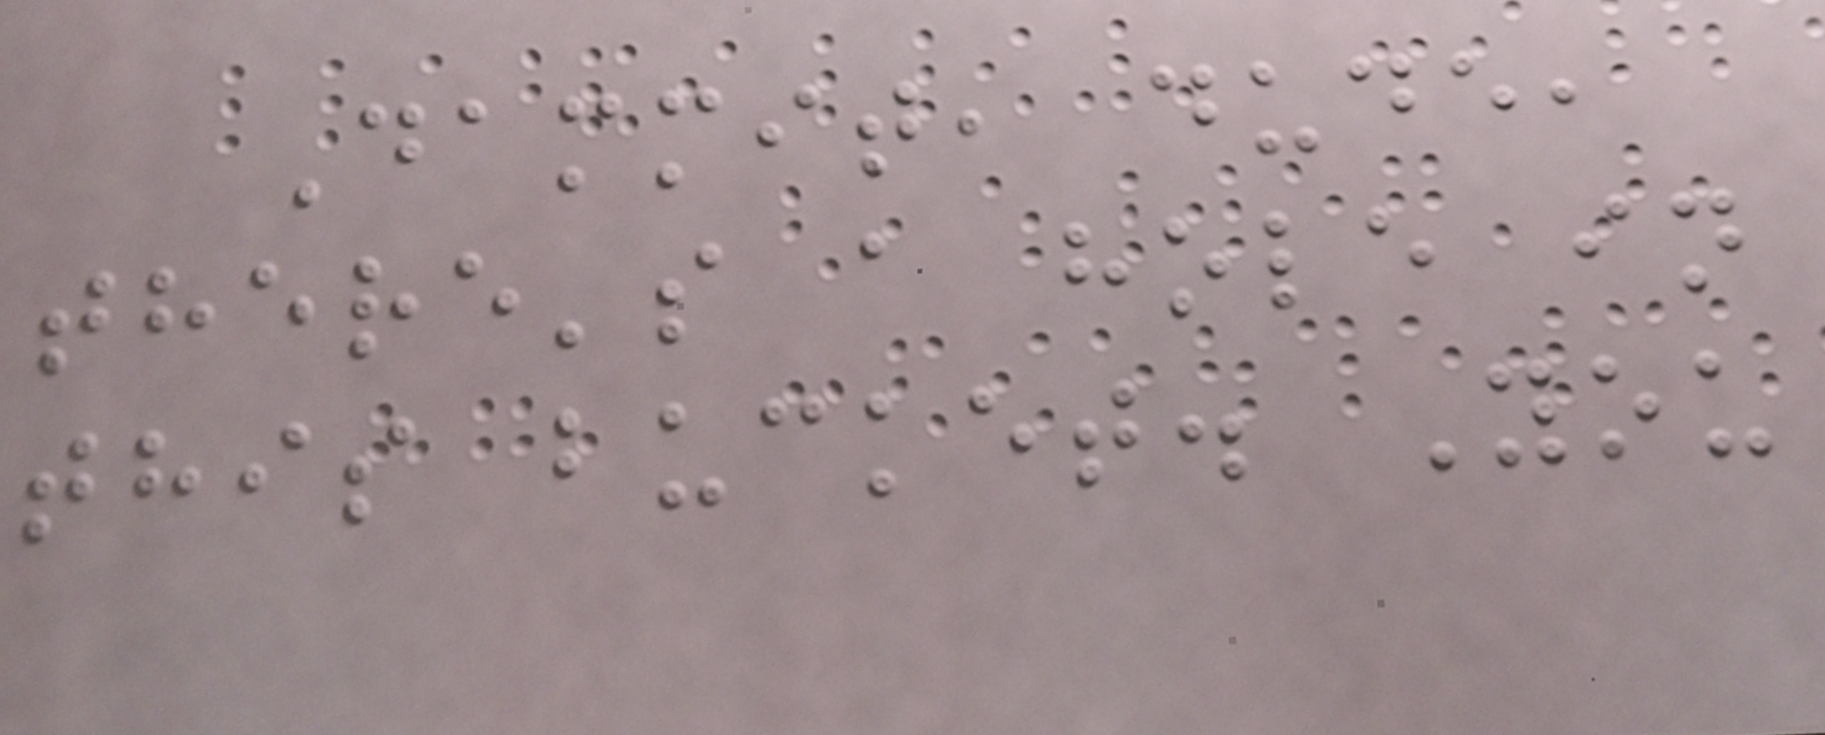Dammit, dude,
there's a hole in
this bucket. You
